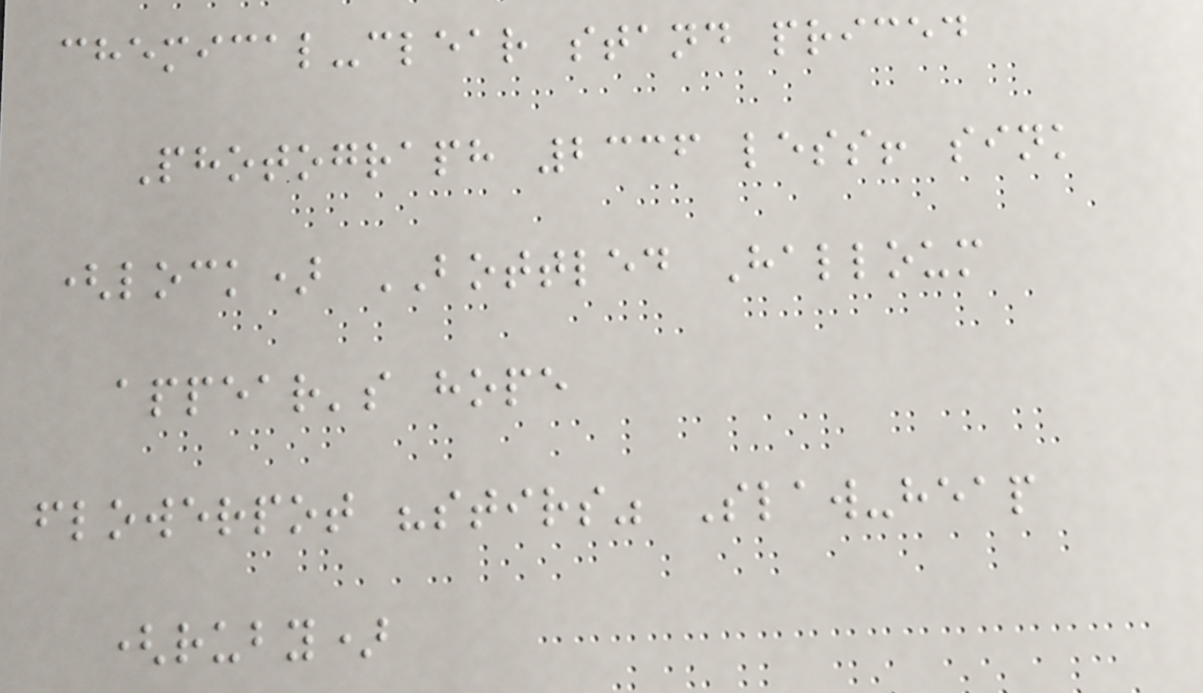chemical-clear stand priced
Photograph 2336 less! sink
(lock) BOTTLED Halloum
appear's hope
flowerpot "stirs" Slaw-heap
(ruby)
